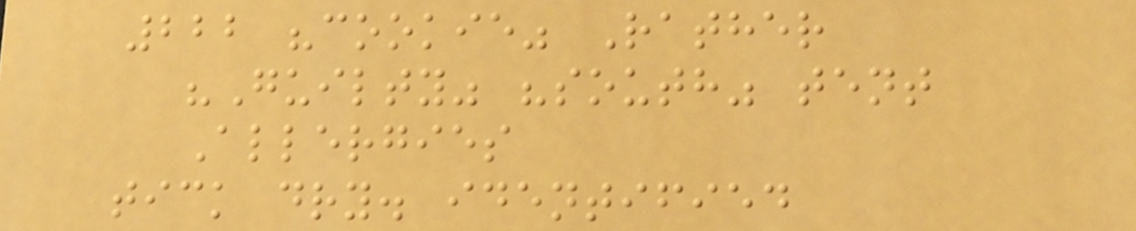222 "cookie" Rather
"Guilty" "south" tent
Allergies
tick dry. identified
